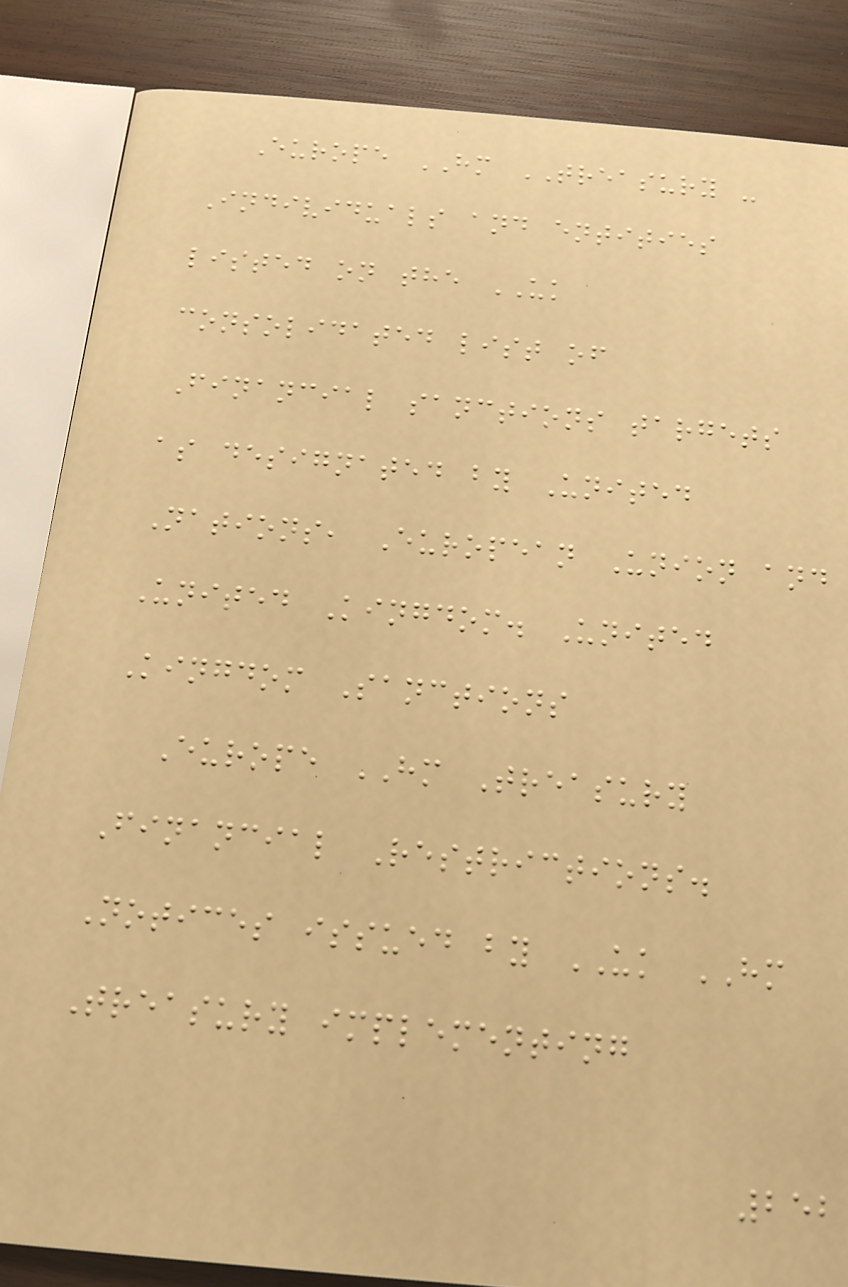Europe HM TREASURY -
Individuals and entities
listed on the UK
consolidated list of
Financial sanctions targets
as designated by United
Nations, European Union and
United Kingdom. United
Kingdom Sanctions
Europe HM Treasury
Financial Restrictions.
Notices issued by UK HM
Treasury implementing
252
